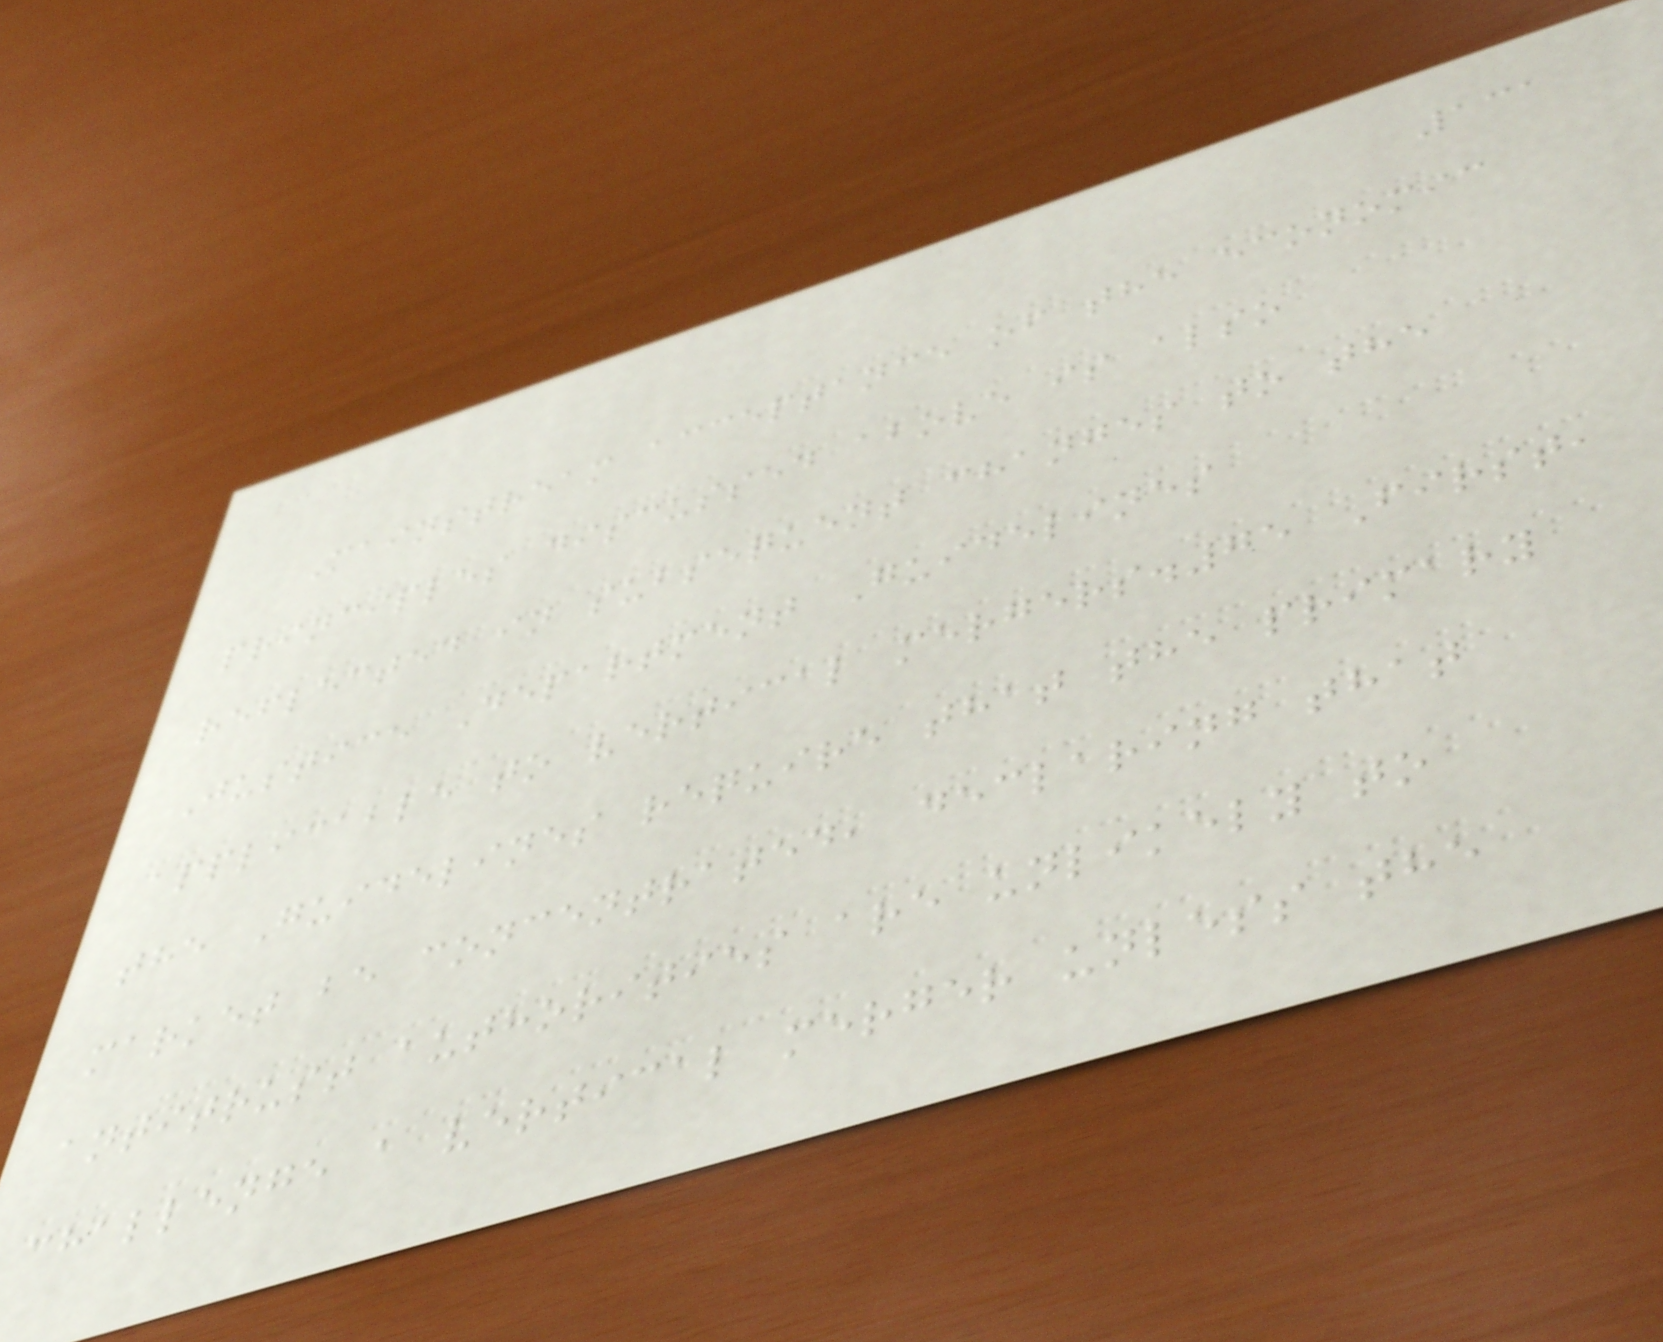131
Mainstream acceptance of the economic
principles discussed above is also
reflected in subsequent changes to the
Justice Department Guidelines
applicable to vertical mergers.75 First,
the Guidelines require that the primary
market be concentrated, declaring that
antitrust authorities are unlikely to
challenge a vertical merger unless the
